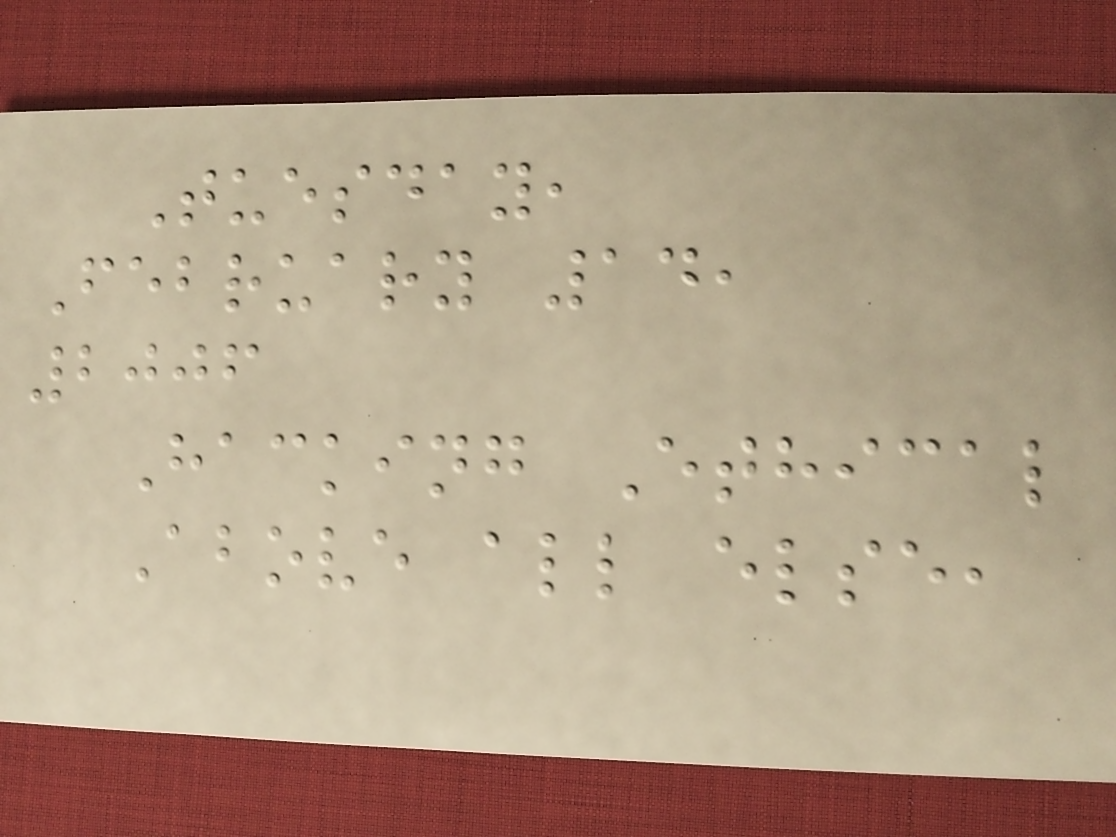Tuesday,
February 14,
2006
Hacking Ethical
Above all else,
